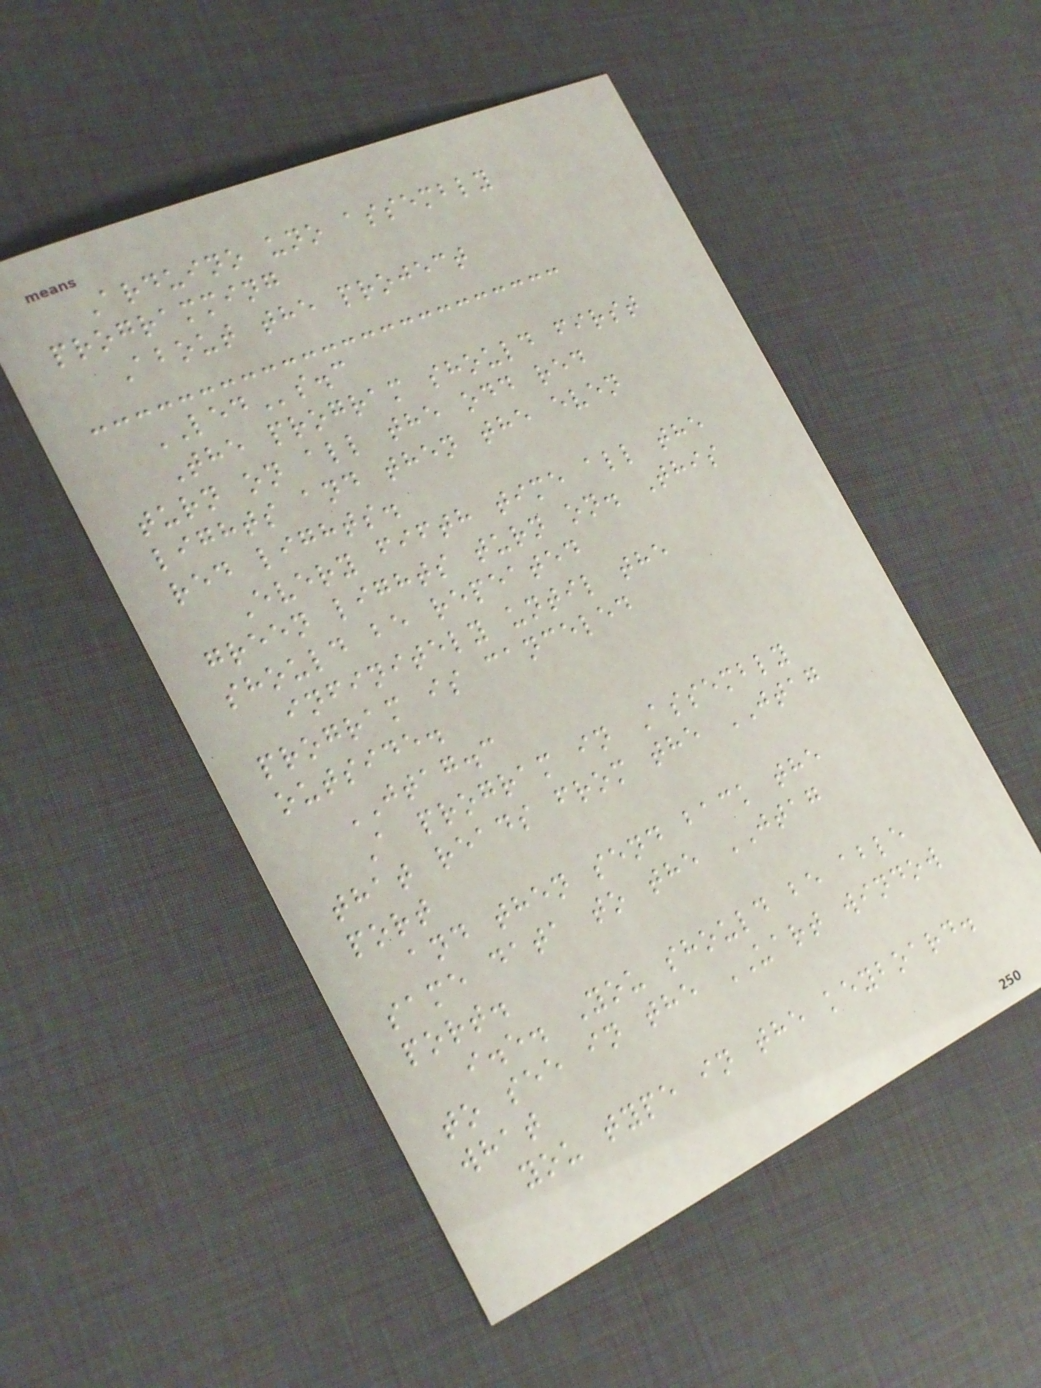Arduino uno assembly
programming
About the project
LEDs.c
The program should first
turn on all the odd red
lights and then the even
red lights.
Every fifth time all the
green lights turn on. This
should be repeated
infinitely until the
program is canceled
outside.
JTAG.c
A program in Assembly
that reads from the JTAG
port
and then send back the
same data to the JTAG
port.
i.e. You should be able
to see in the UART window
what
you type in the keyboard.
